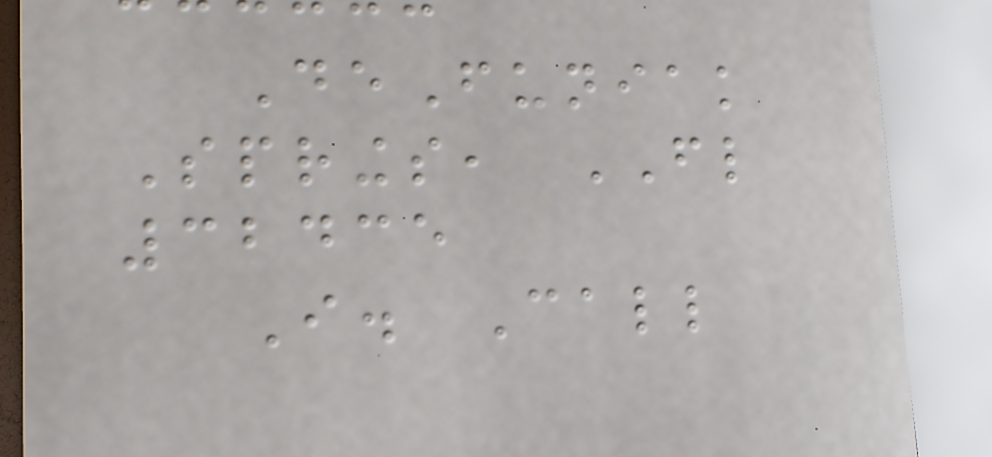DeFuniak
Springs, FL
32435
I. Call
